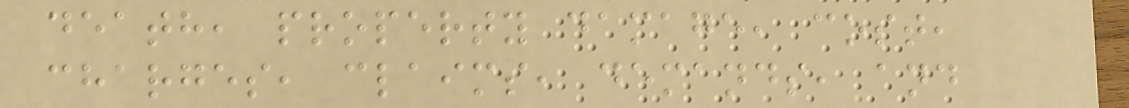death, property damage, cost,
charges, claims, demands, and
